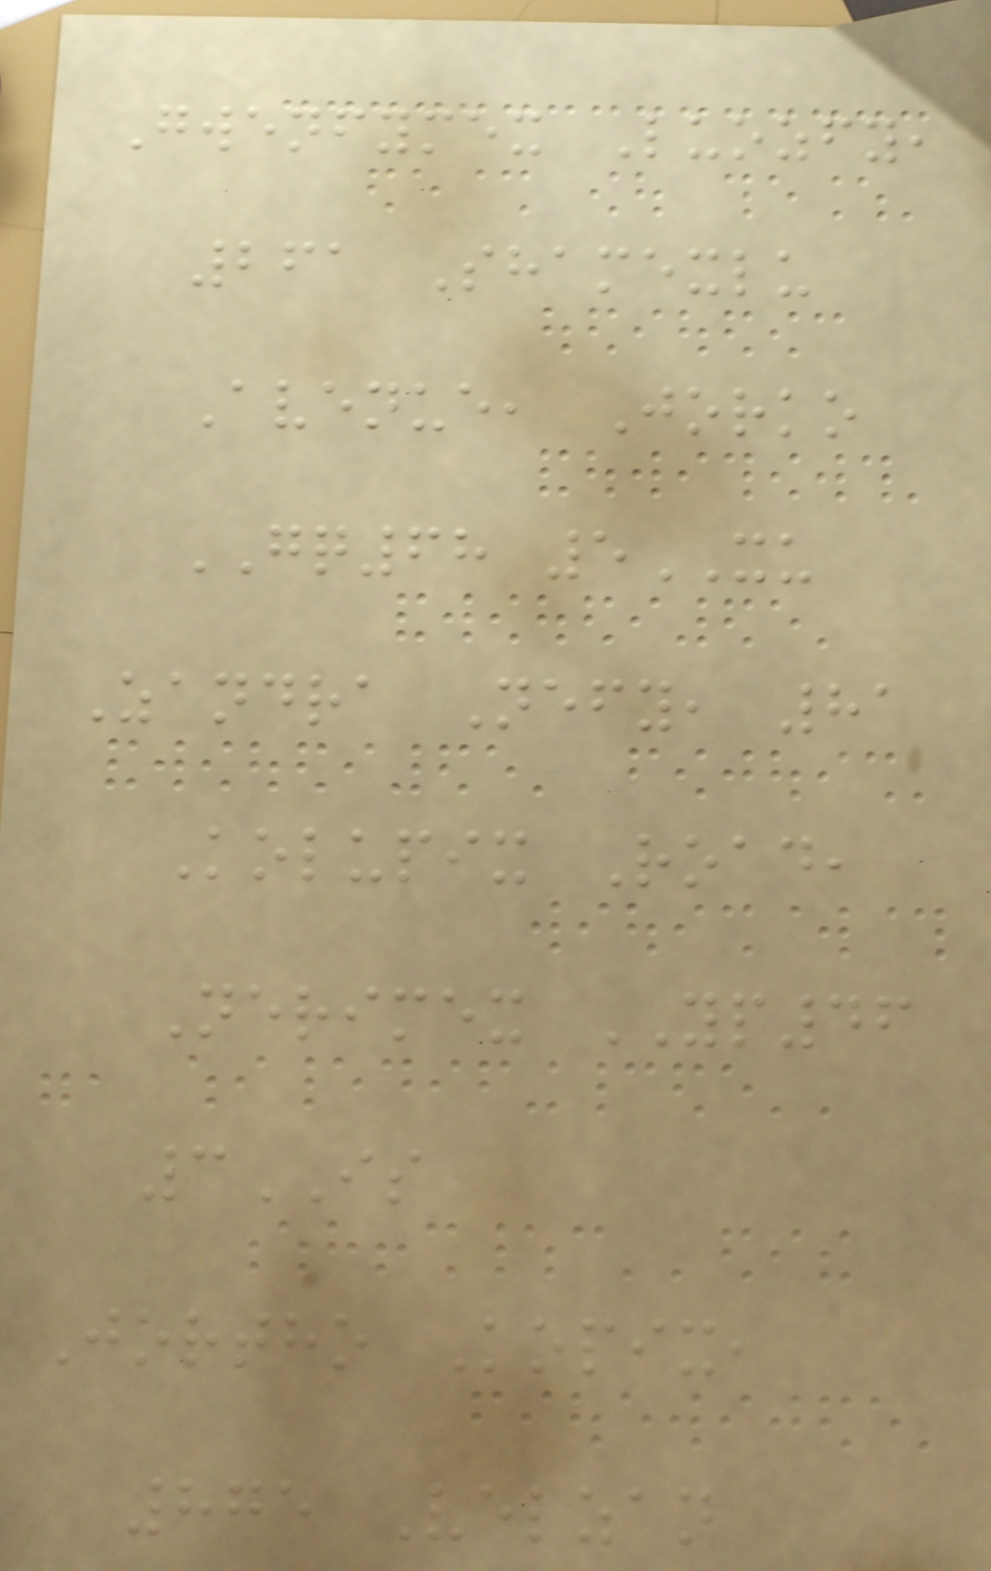Gwenfymex Luozfy,
261 Shamexlu
Avenue, Jorko
GQ68 5XU
Zandra Nefy, 81
Kolupix Road,
Nerimex YP46
3IS
Jortho Kopix,
875 Velzan
